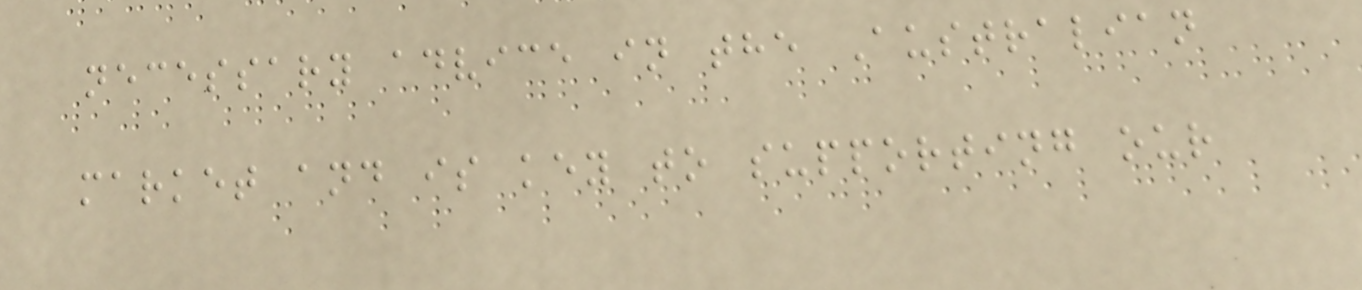necessary advice in the Australian
market and is key to supporting our
